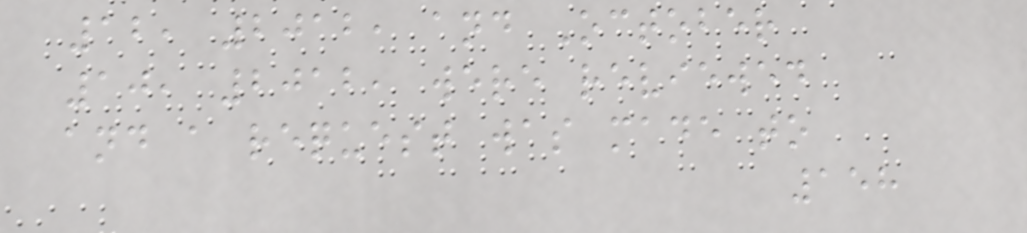12, 2012, and October
10, 2012, were reviewed
and a request was made to
158
